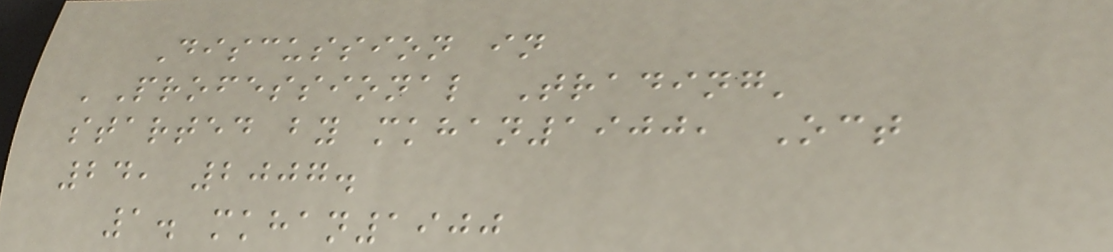Discussion in
'Professional Trading'
started by mkhan1900, Oct
24, 2007.
1. mkhan1900
